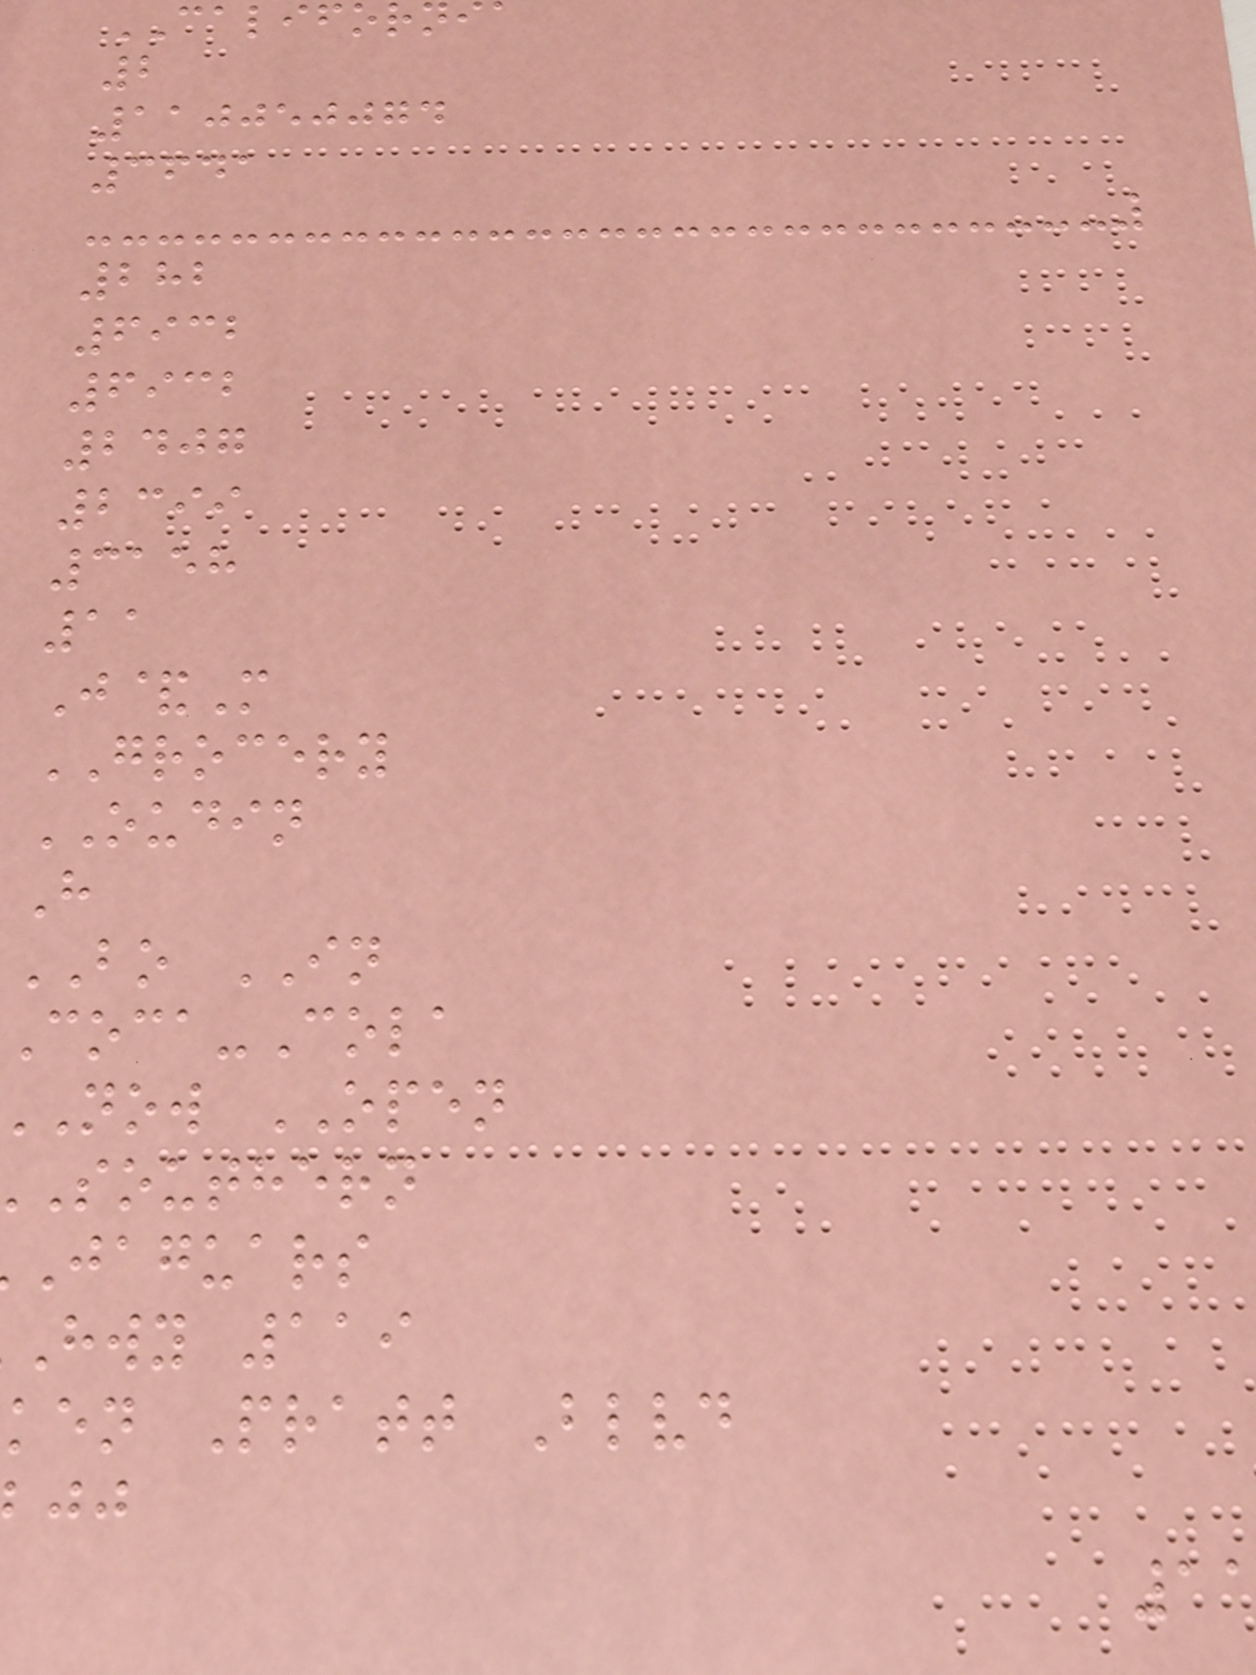CALIFOR
2
110050074
3641
282
6932
6932
2407
2399
3158
11
J&M
GROCERY
OUDIN
H
BO IN
Coca-Cola
now OPEN
southern
jaguars
hwy 119
ken Pratt Blvd
